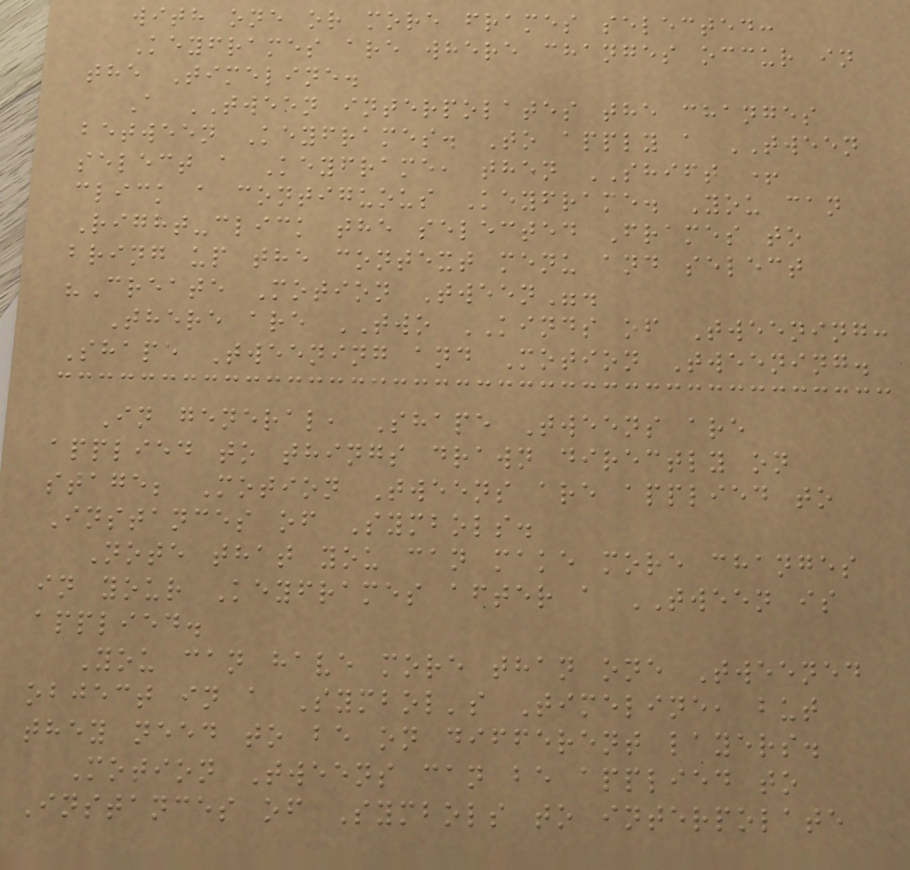with one or more frames selected:
Keyframes are where changes occur in
the Timeline.
A TWEEN interpolates the changes
between Keyframes. To apply a TWEEN
select a Keyframe, then SHIFT +
click a contiguous Keyframe. You can
Right-click the selected Frames to
bring up the context menu and select
"Create Motion Tween".
There are TWO KINDS of Tweening:
Shape Tweening and Motion Tweening.
In general, Shape Tweens are
applied to things drawn directly on
stage; Motion Tweens are applied to
Instances of Symbols.
Note that you can make more changes
in your Keyframes after a TWEEN is
applied.
You can have more than one Tweened
object in a Symbol's Timeline, but
they need to be on different layers.
Motion Tweens can be applied to
Instances of Symbols to interpolate
